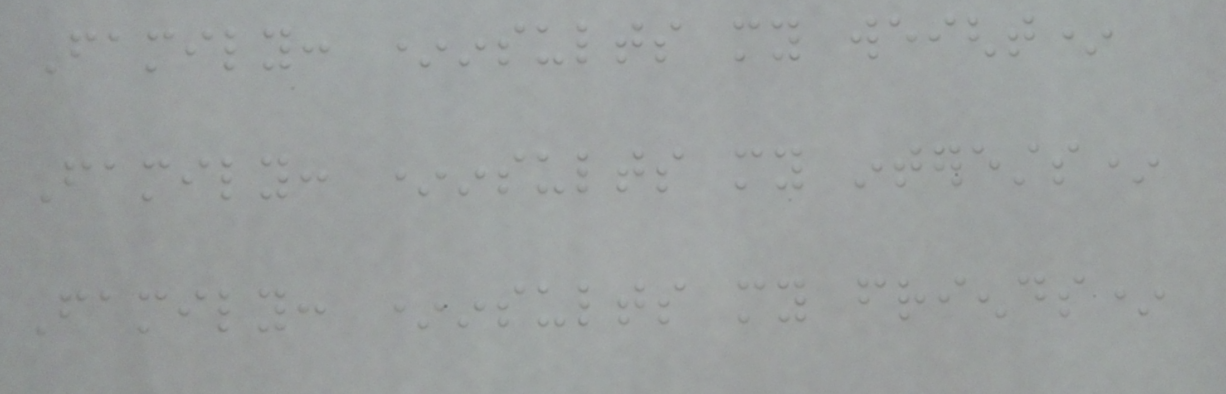Family: *insults my weight*
Family: *insults my interests*
Family: *insults my friends*
